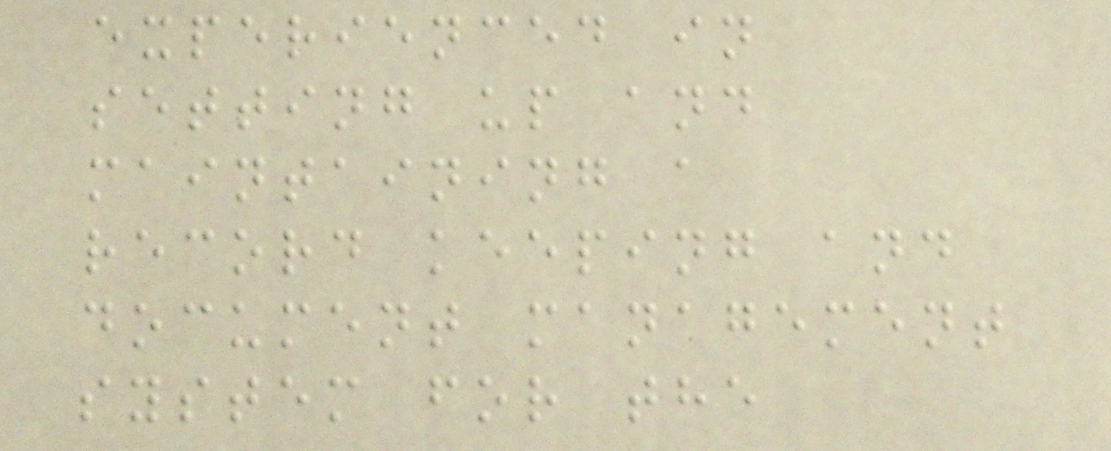experienced in
setting up and
maintaining a
record keeping and
document management
system for the
